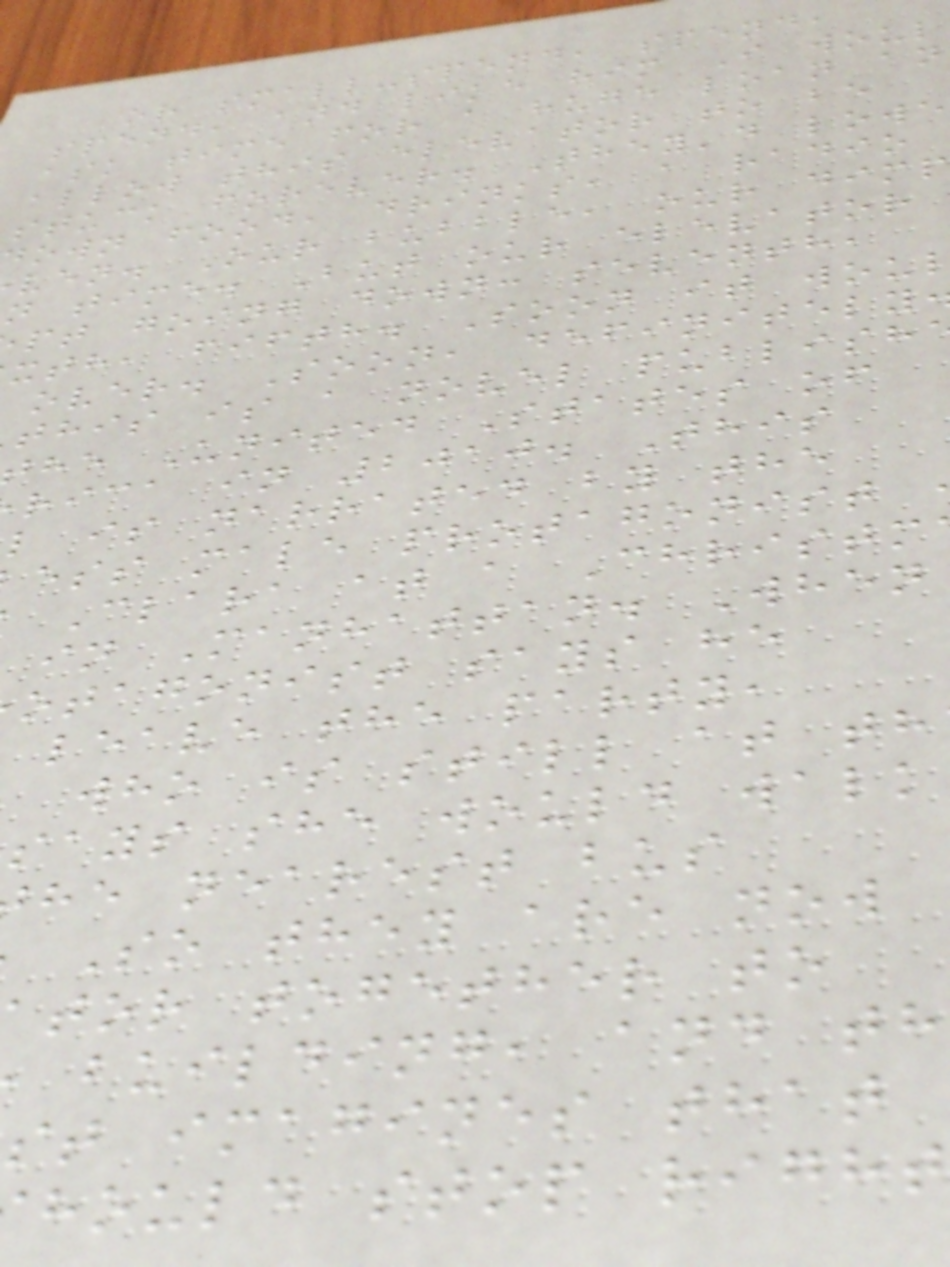or small-spend, spend,
spend, and like him I woul
ask time for a huge loan an
allow this elevator to be
stuck forever. They'd lowe
own food, drinks, a radio
ven. Our bubble, our dimp
n time. But our elevator
pt going down: seventh,
xth, fifth. Soon it wou
over. Soon, definitely
this is a novel publish
he United States of
rica in 2010. This
l is narrated by the
ess male protagonist
Clara at a Christm
in Manhattan. When
otagonist says he
leave the party,
who is still at th
says she would walk
he nearest bus
So they are now
tor together to
building, and th
st imagines that
hould stop right
